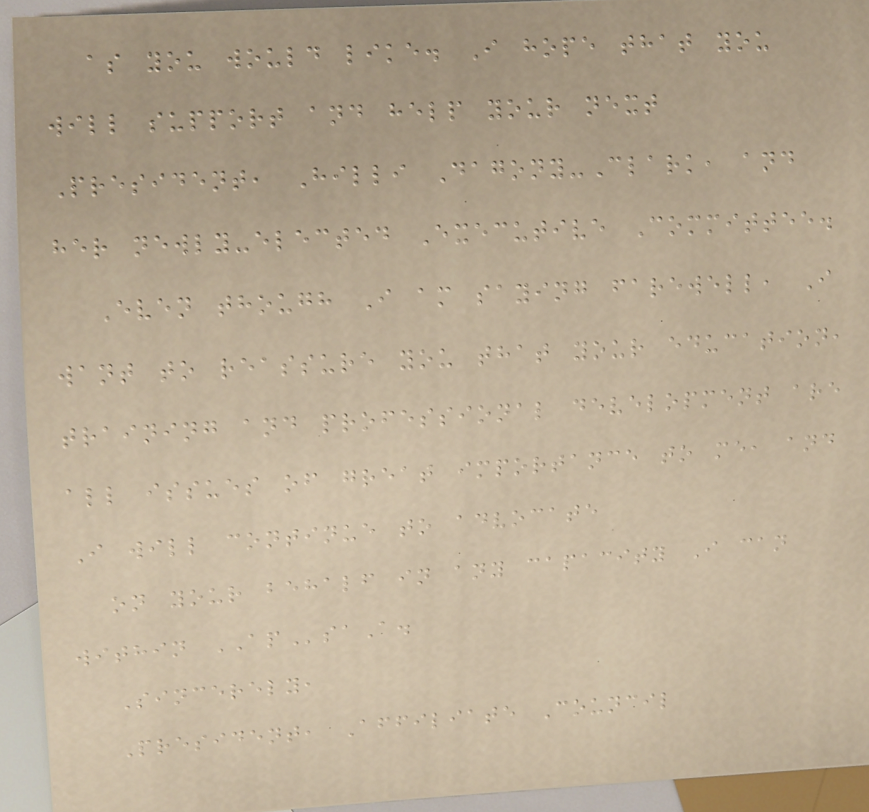as you would like. I hope that you
will support and help your next
President, Hilli Dagony-Clark, and
her newly-elected Executive Committee.
Even though I am saying farewell, I
want to reassure you that your education,
training and professional development are
all issues of great importance to me, and
I will continue to advocate
on your behalf in any capacity I can
within APsaA.
Sincerely,
President, Affiliate Council
